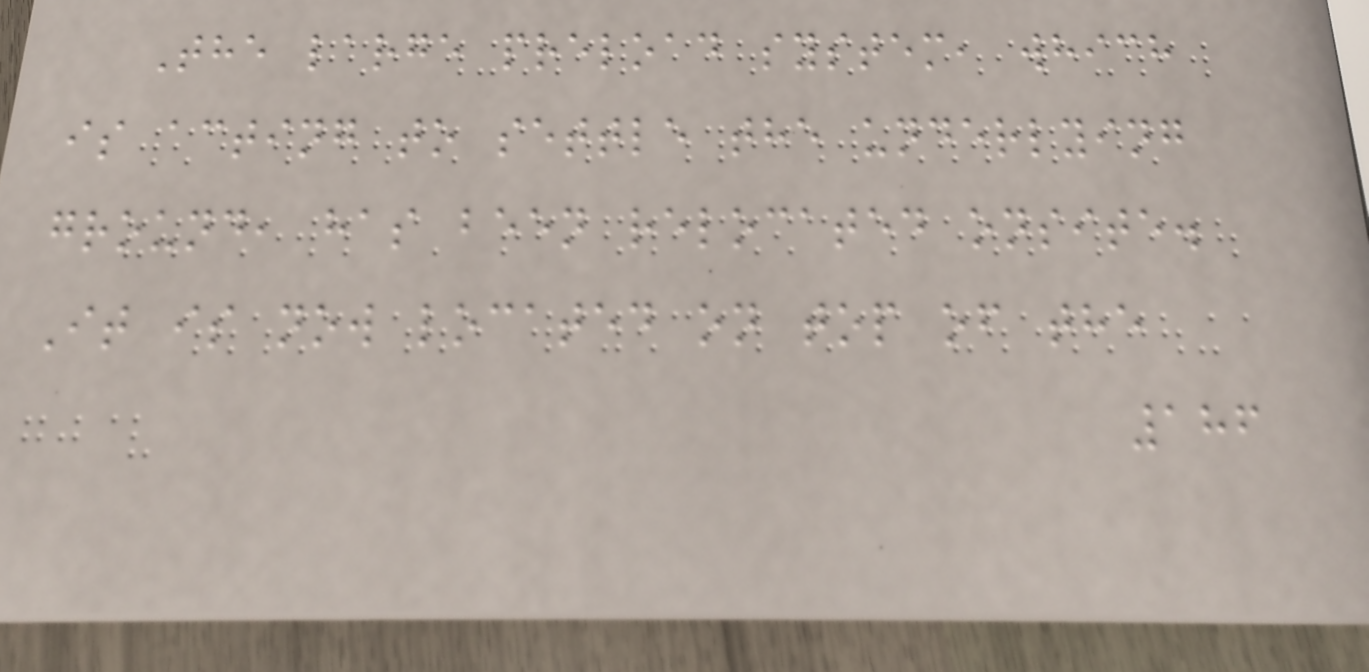The large preload system, which
is acting to settle the underlying
ground, has been relocated onsite.
It is now located on top of the
186
